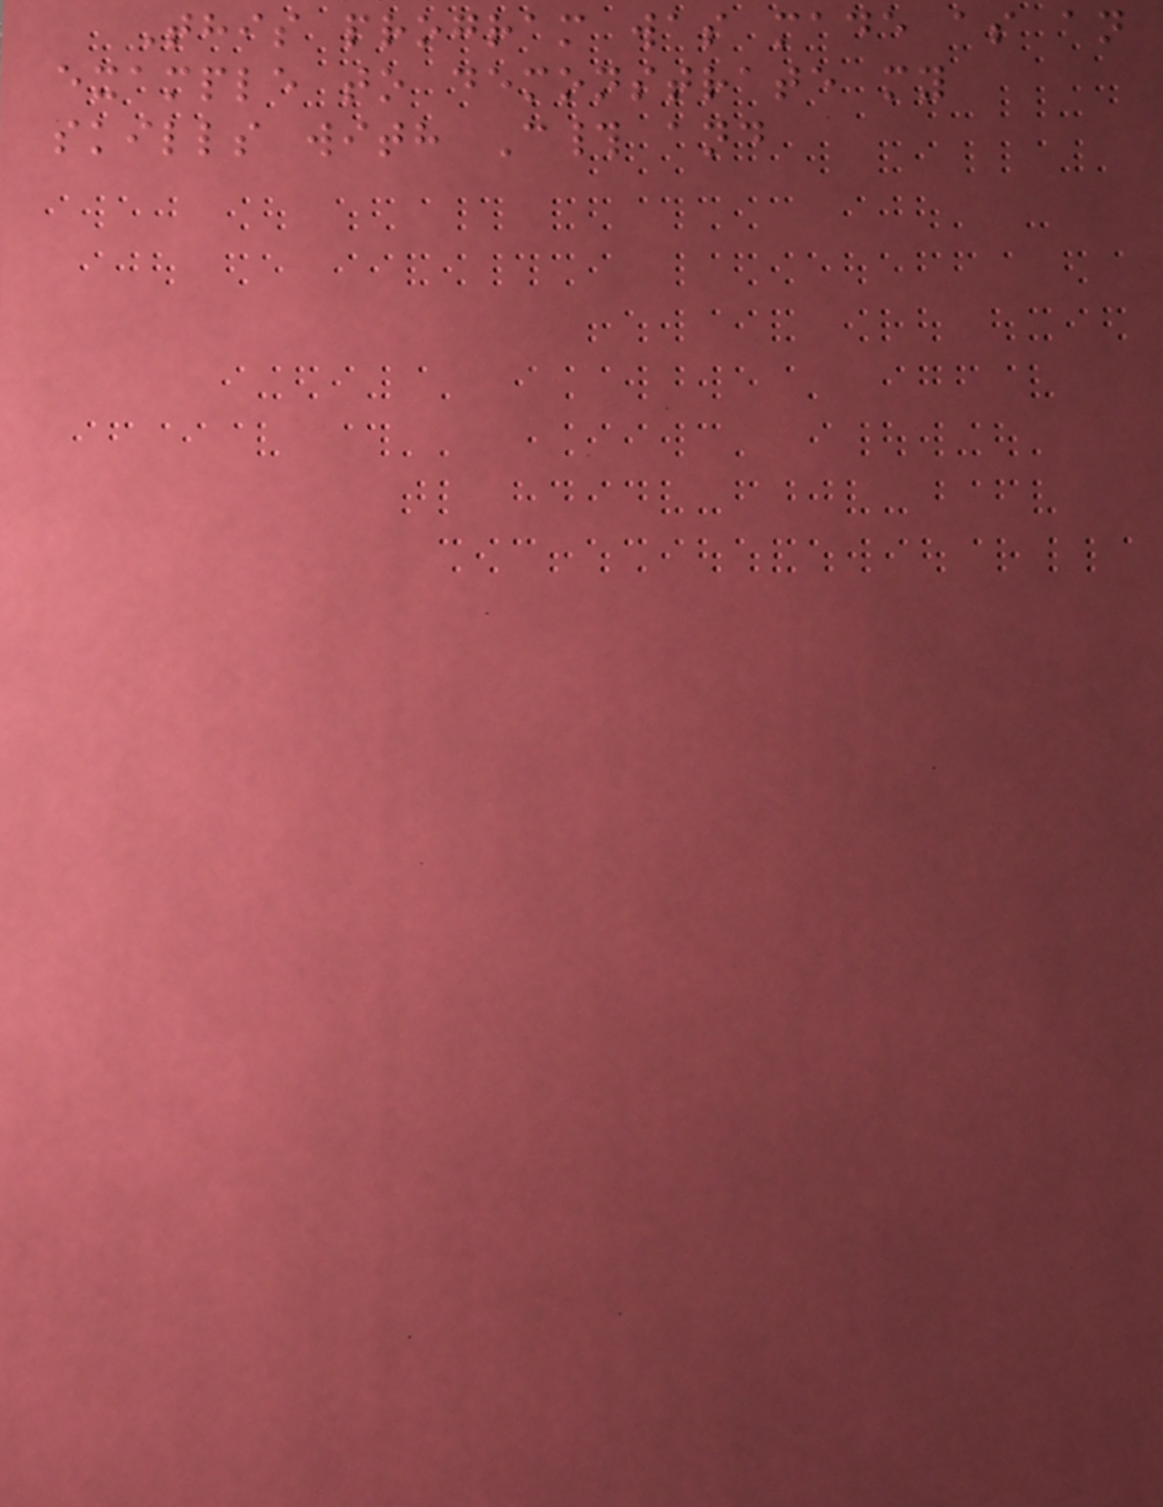This program was made as an
example to demonstrate my
skills with C# and
